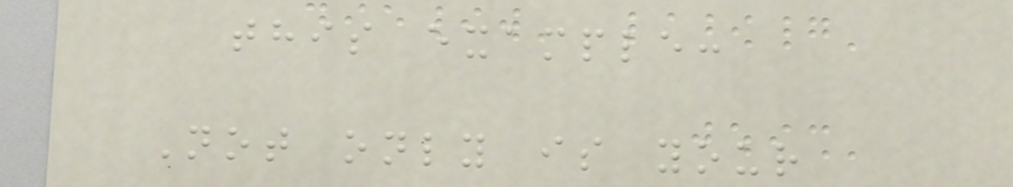this example:
Not only is your
